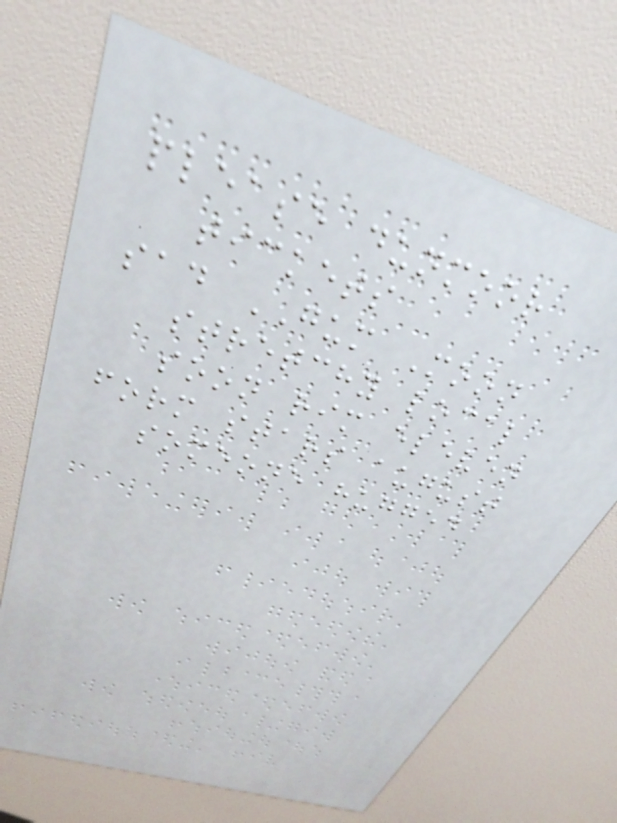please dunmoor
tickets
sad GUM Moon
stretchy local
soon rim eleven
form stars august
someone hugged
